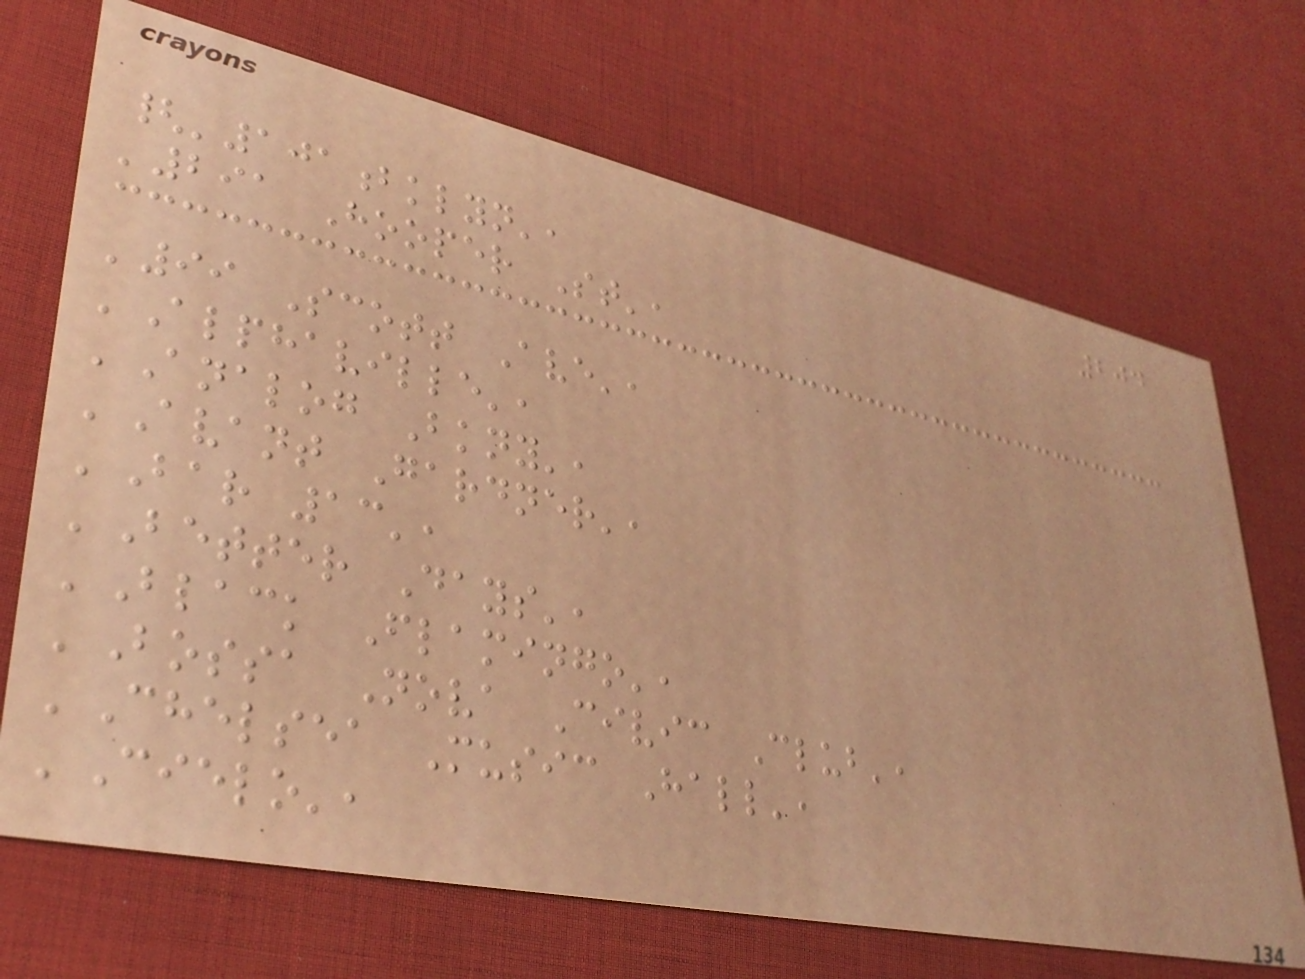204
{'101bklyn',
'291 Hooper St',
'99 Scott Ave',
'Alphaville',
'Analog Bkny',
'Avant Gardner',
'Bar 13',
'Better Days',
'Black Flamingo',
'Bossa Nova Civic Club',
'Chelsea Music Hall',
'Cielo',
